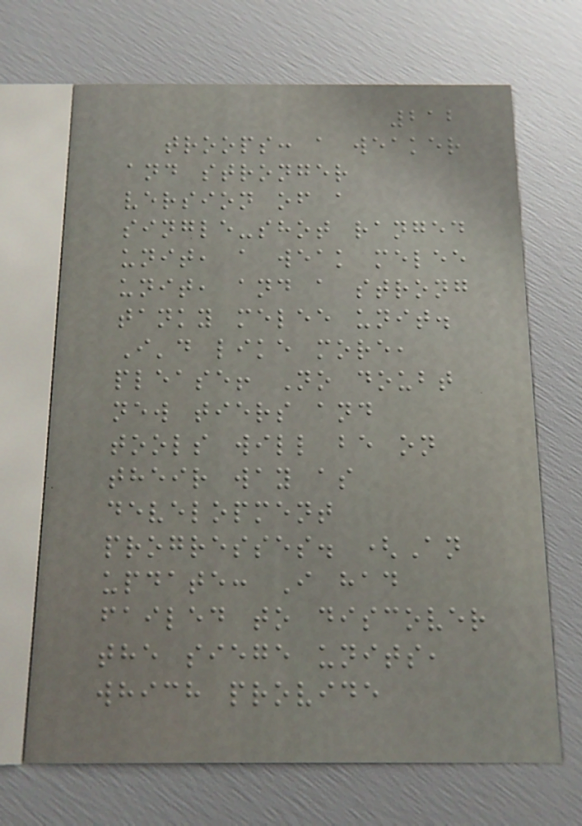212
troops: a weaker
and stronger
version of a
single-shot ranged
unit, a weak melee
unit, and a strong
tanky melee unit.
I'd like more,
please! No doubt
new tiers and
tools will be on
their way as
development
progresses. (An
update: I had
failed to discover
the siege units,
which provide
